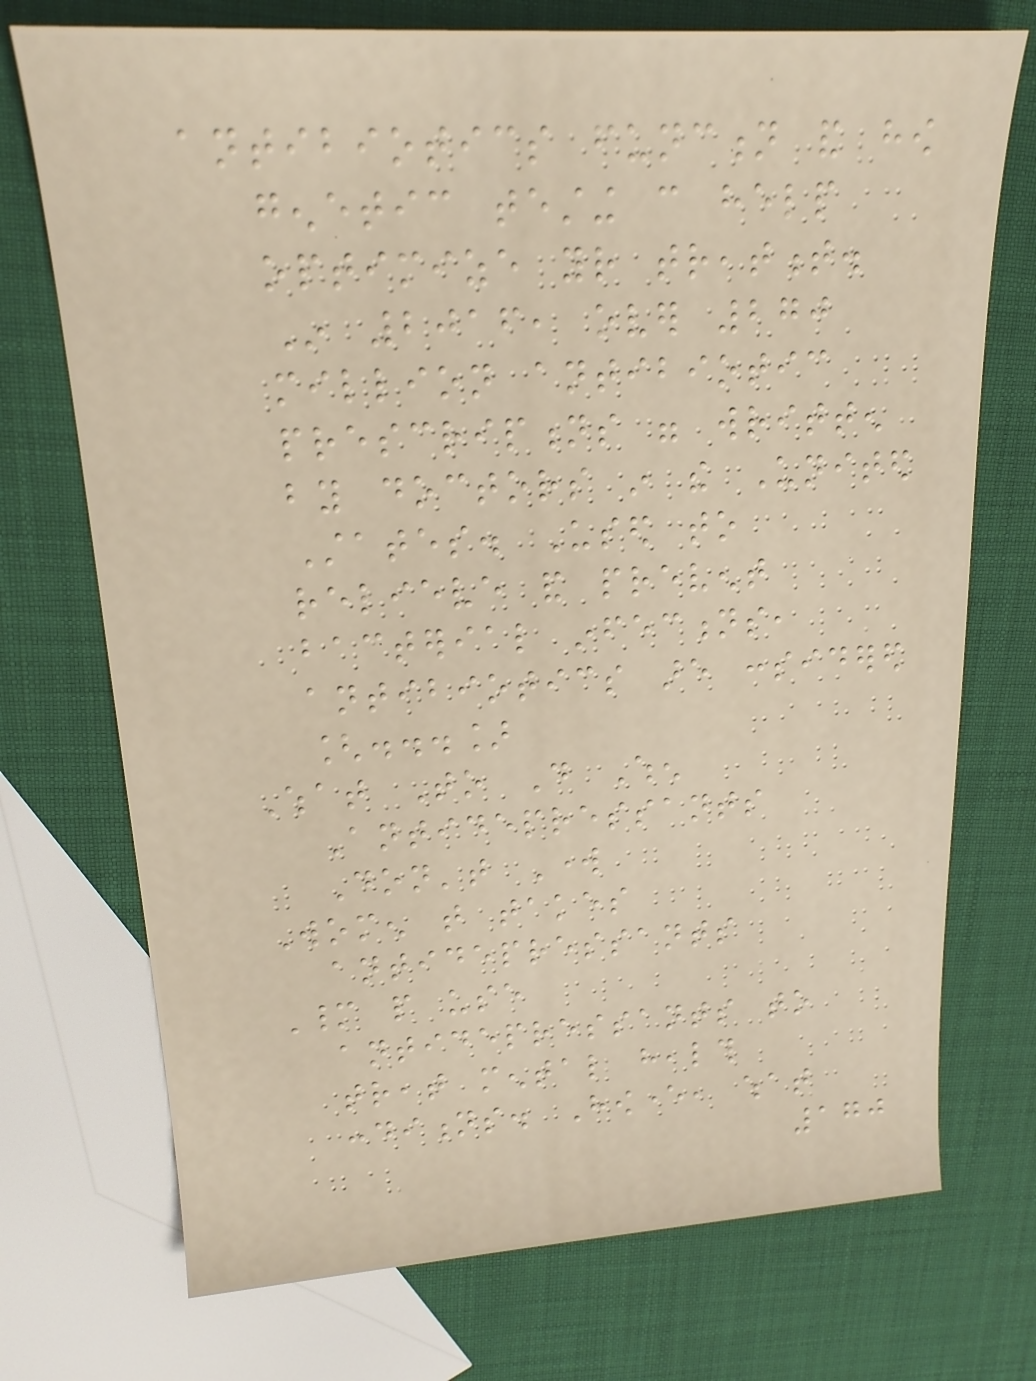antibiotics function and how
genetic testing can help
optimize your treatment.
In 2016, over 270
million antibiotic
prescriptions were written
by doctors in the United
States. Used to
relieve and prevent
bacterial infections,
antibiotics are considered
[...]
What To Do When
Antidepressants
Don't Work
Women that takes
antidepressants
Many people use
antidepressants to
treat mental health
conditions. However, what
170
